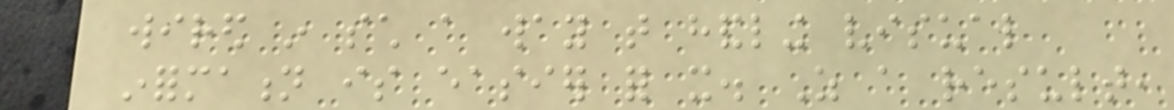wired in such a way that handling visual
information is easier for it. As a result,
